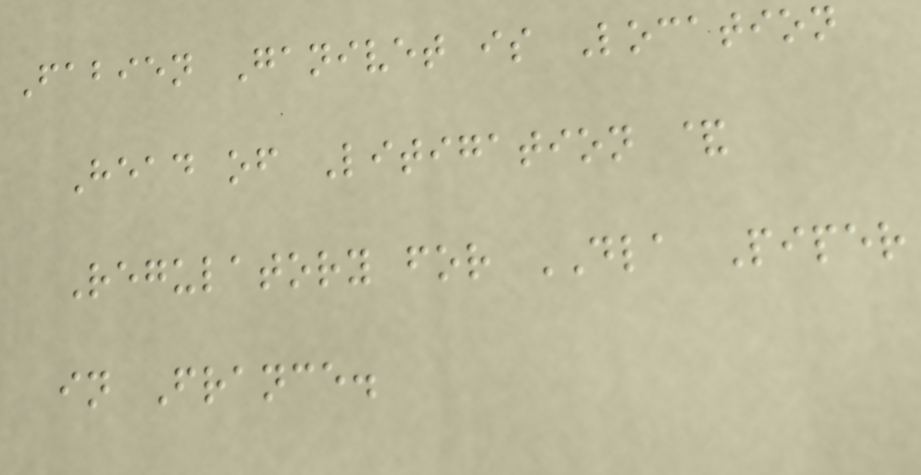Fabien Ganivet is Location
Head of Litigation &
Regulatory for DLA Piper
in France.
